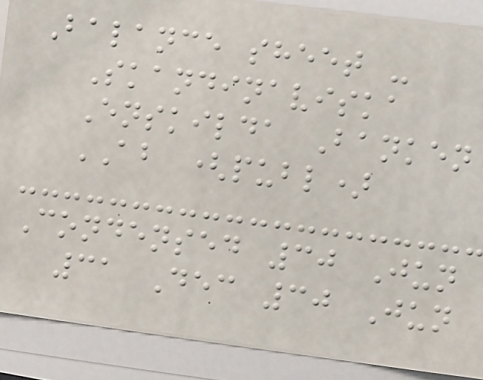Balance sheet -
Skandinaviska
Enskilda Banken
AB (publ)
Condensed 30 Jun
31 Dec 30 Jun
